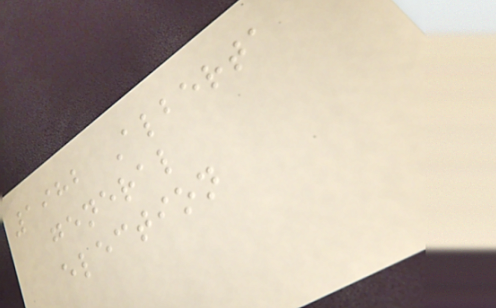1982 Alberta
general
election
